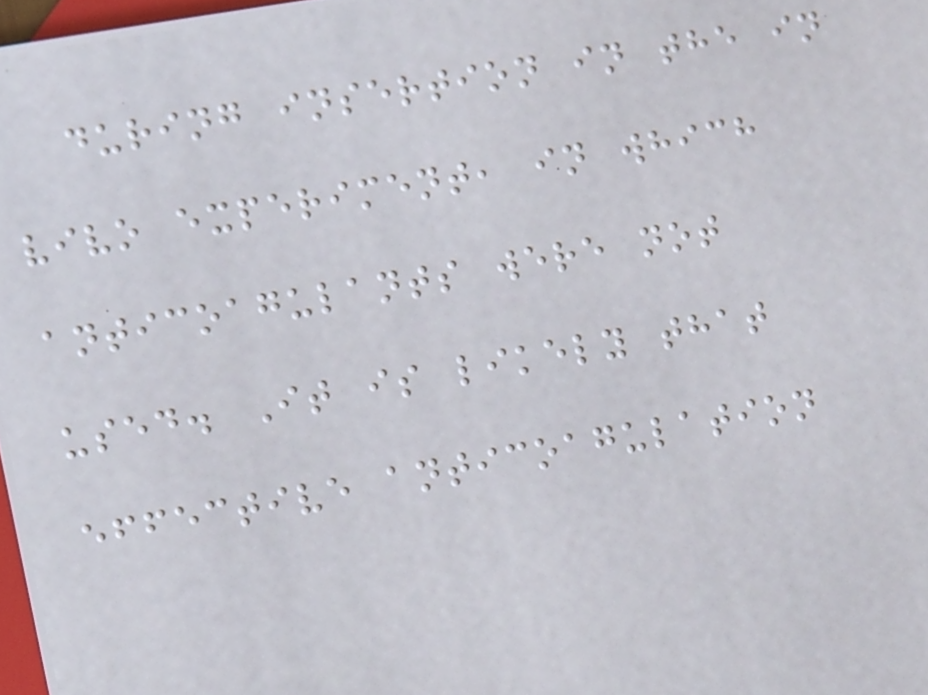during insertion in the in
vivo experiment, in which
anticoagulants were not
used. It is likely that
effective anticoagulation
